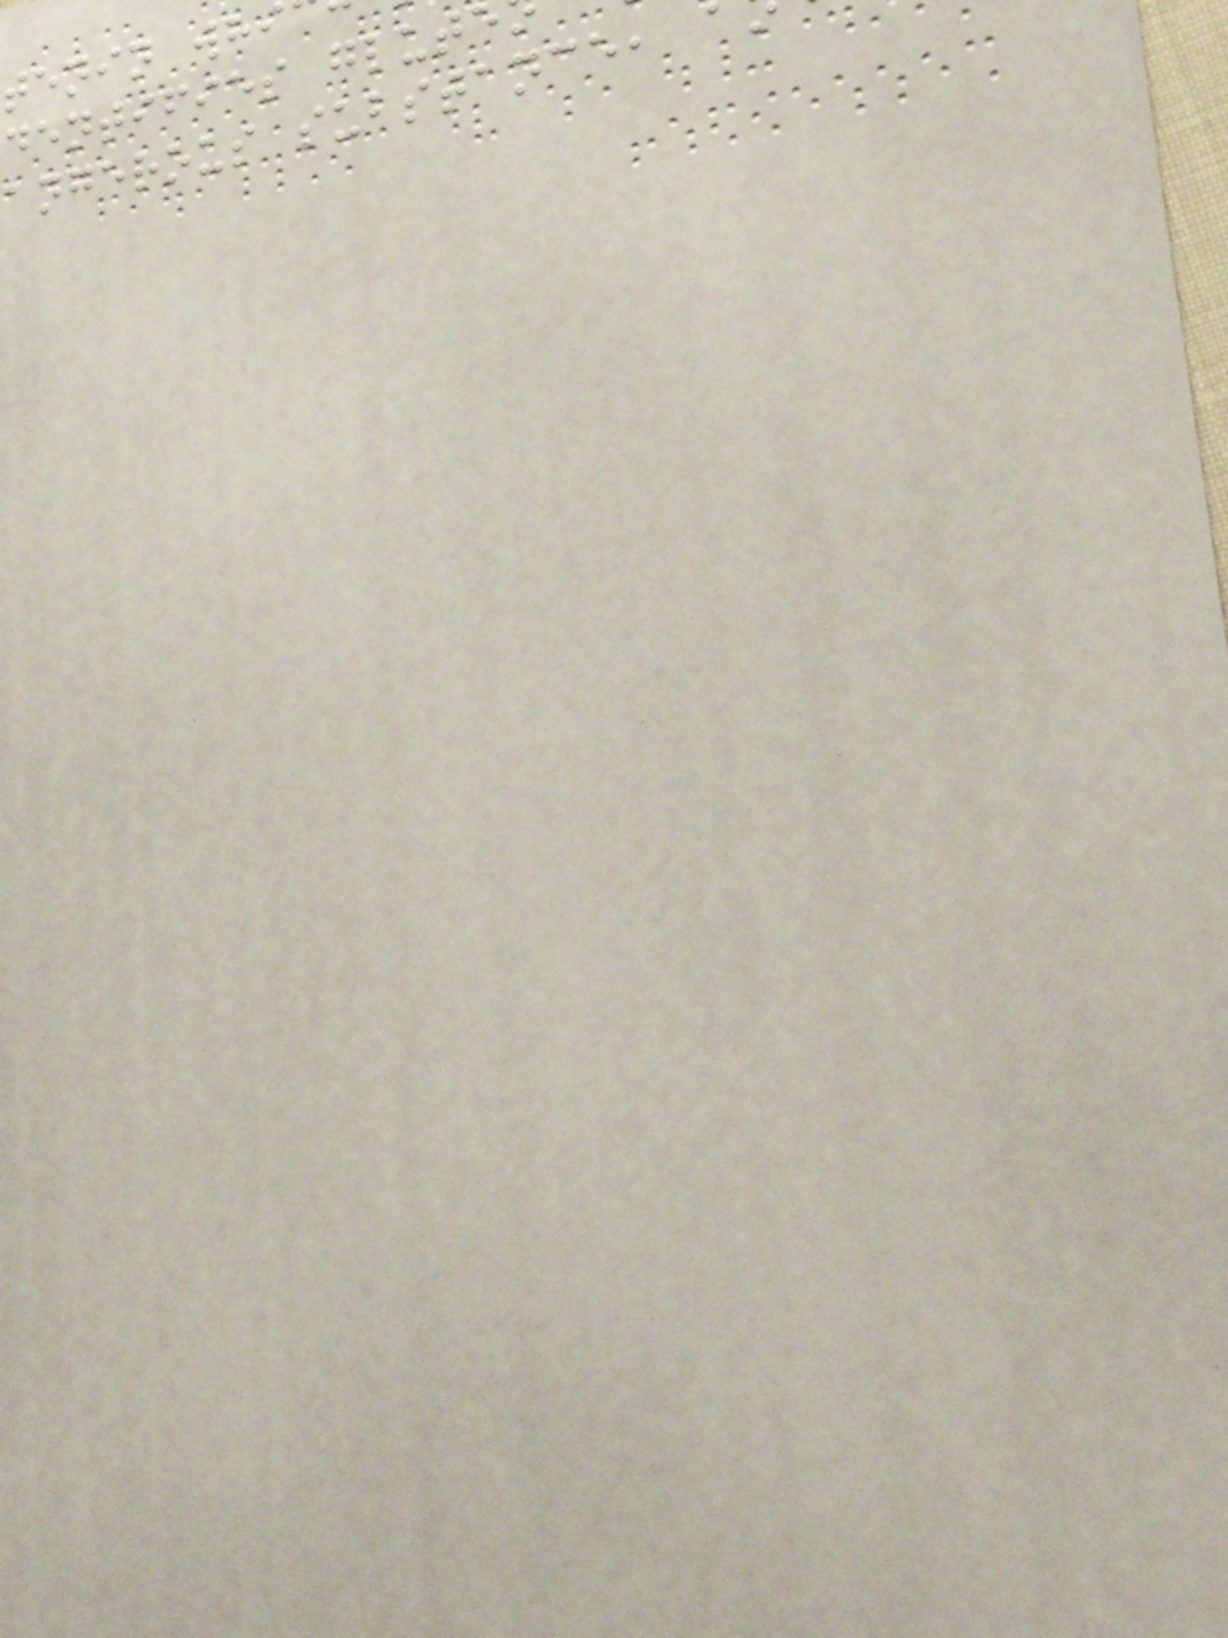tenin whi
dentifies glut
angerous substance,
